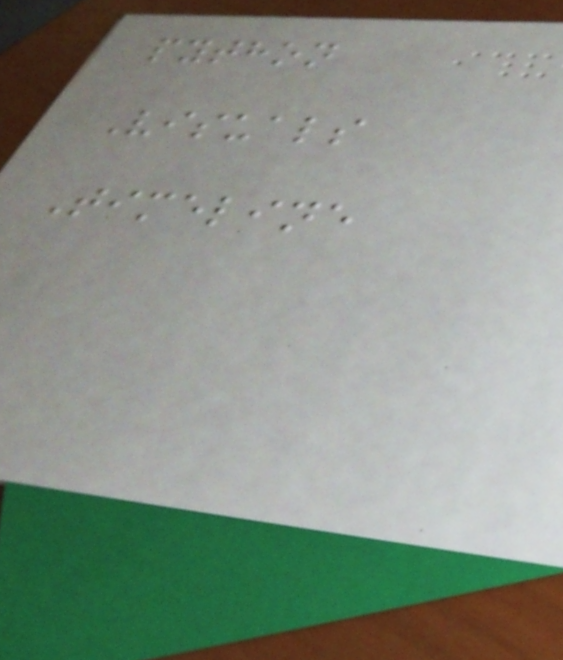python
Visuals
Timeline
